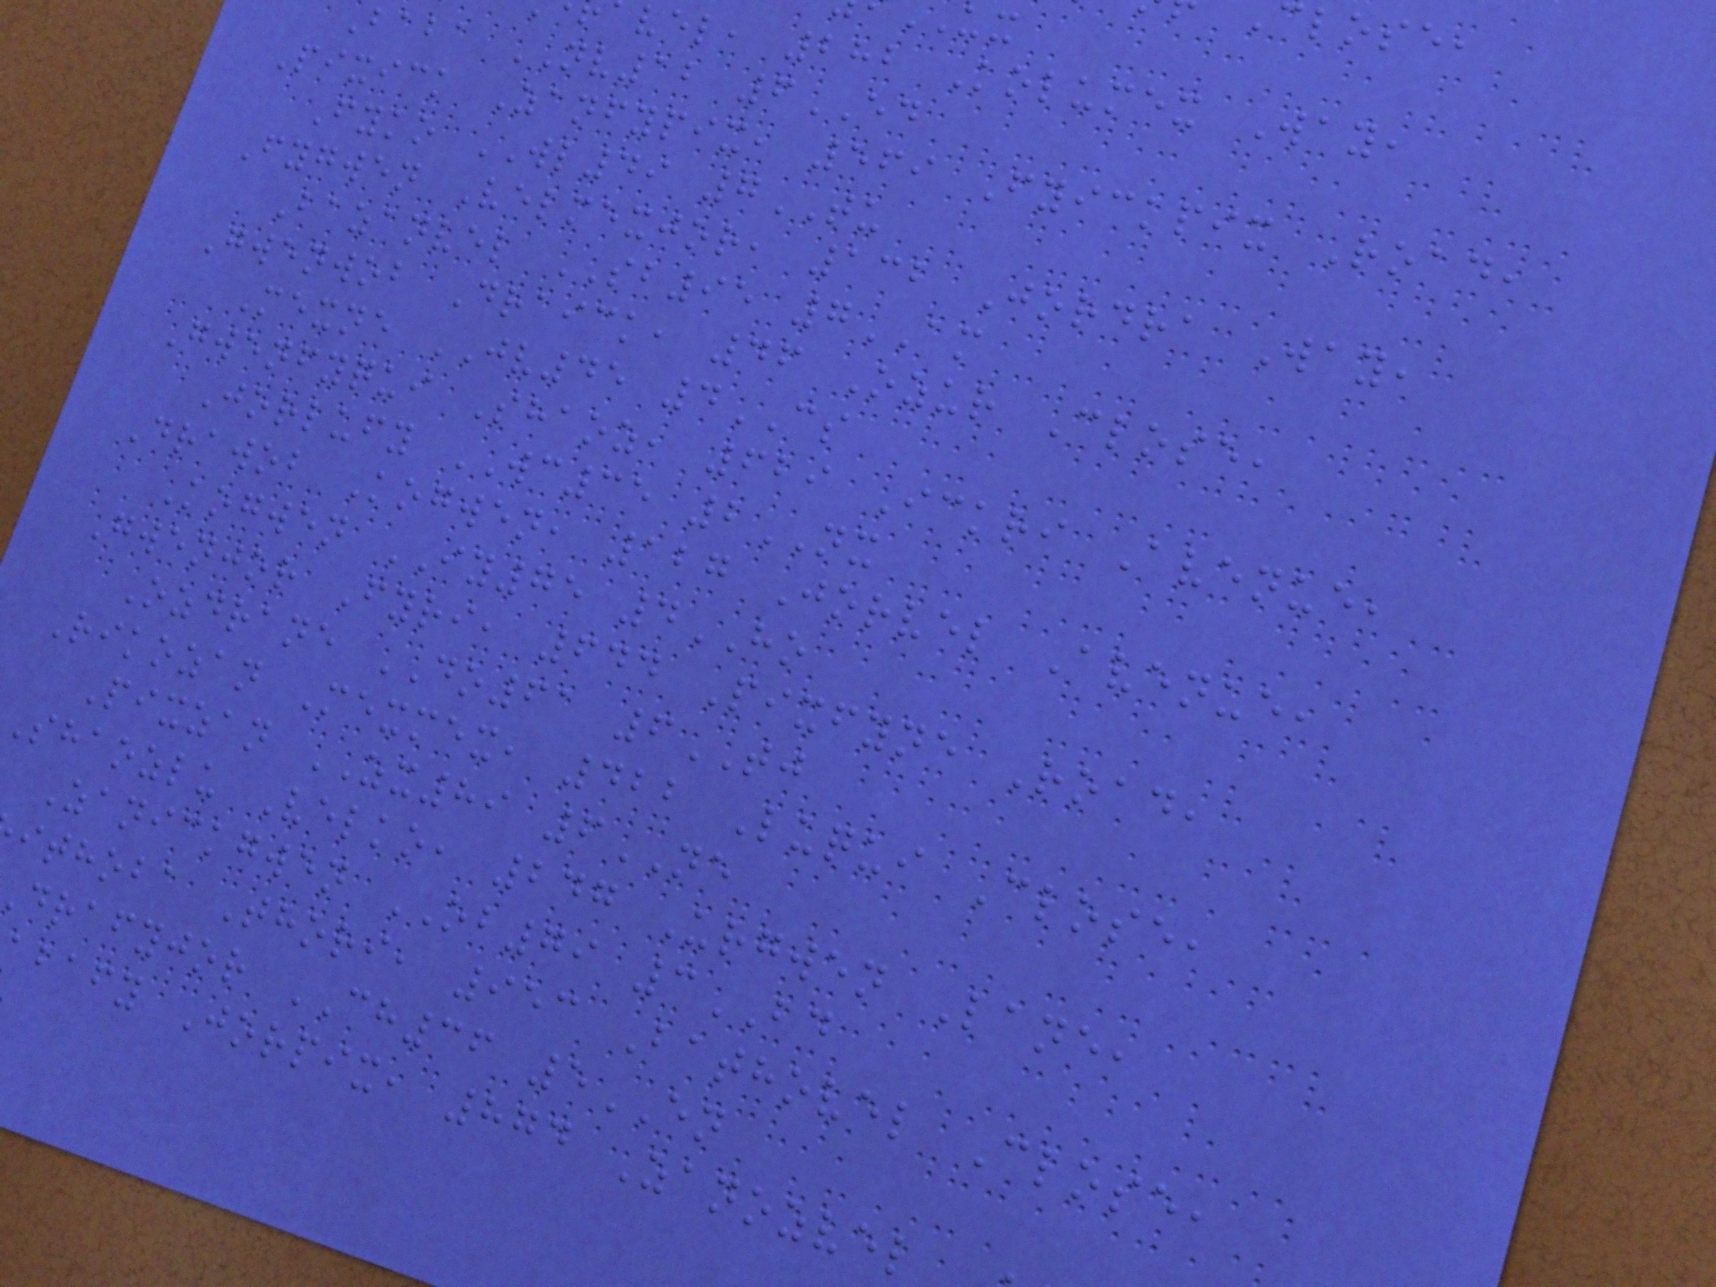vel, 282 Kolumex Way,
Baba NV12 6ED
Pixick Zanfypix, 569 Fyickpix Road,
Fyko WL49 7TU
Fygwen Velmexjor, 132 Jordra Way,
Bazanvel SB95 7AM
Gwenwob Draick, 46 Ozur Close,
Mexne JV45 4CS
Gwenfyqui Shaoz, 629 Ickri Avenue,
Jorlufy WC35 2NX
Drawob Kogwen, 127 Jorvel Avenue,
Kogwen IY75 4HO
Gwenjor Fyri, 644 Pixfyne Road,
Ozdrane DO61 6TJ
Rikozan Mexmex, 422 Luqui Close,
Pixzan ZX89 6NE
Shaozlu Velko, 247 Urgwen Lane,
Zanickgwen OB79 3BD
ithoba Thori, 953 Bathovel Close,
drafyjor CH36 5EN
abafy Jorpix, 874 Zanozvel
